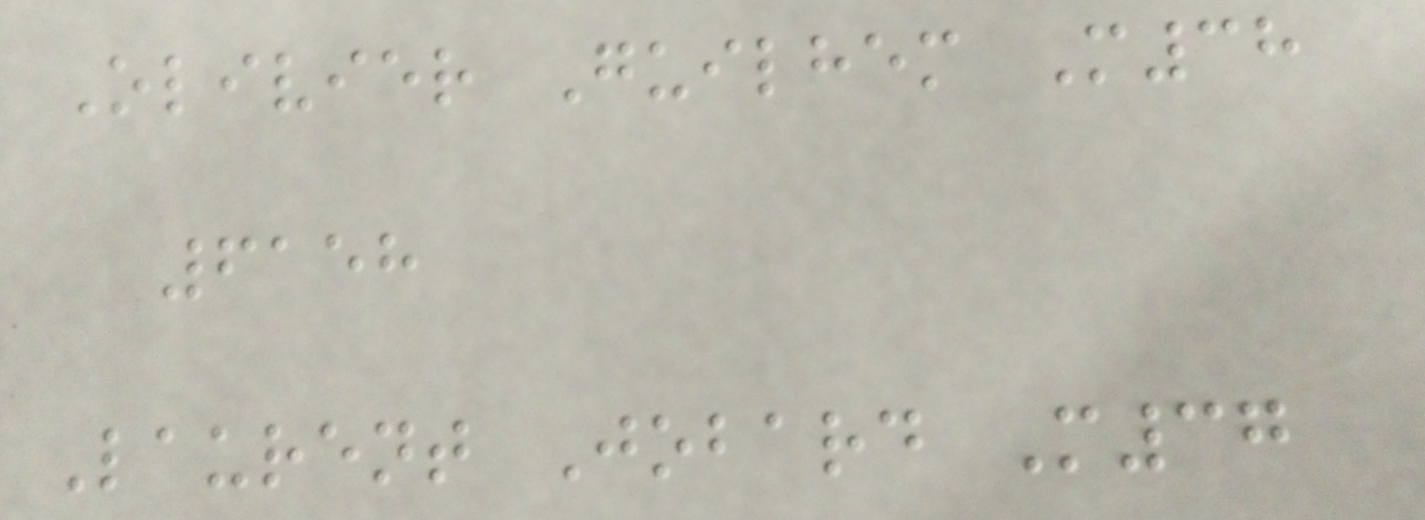Olivier Guilhem M38
6158
Laurent Jobard M37
